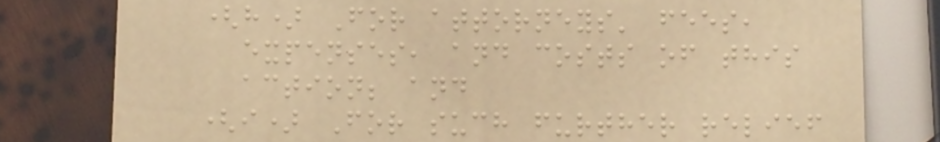(h) For attorneys' fees,
expenses, and costs of this
action; and
(i) For such further relief
